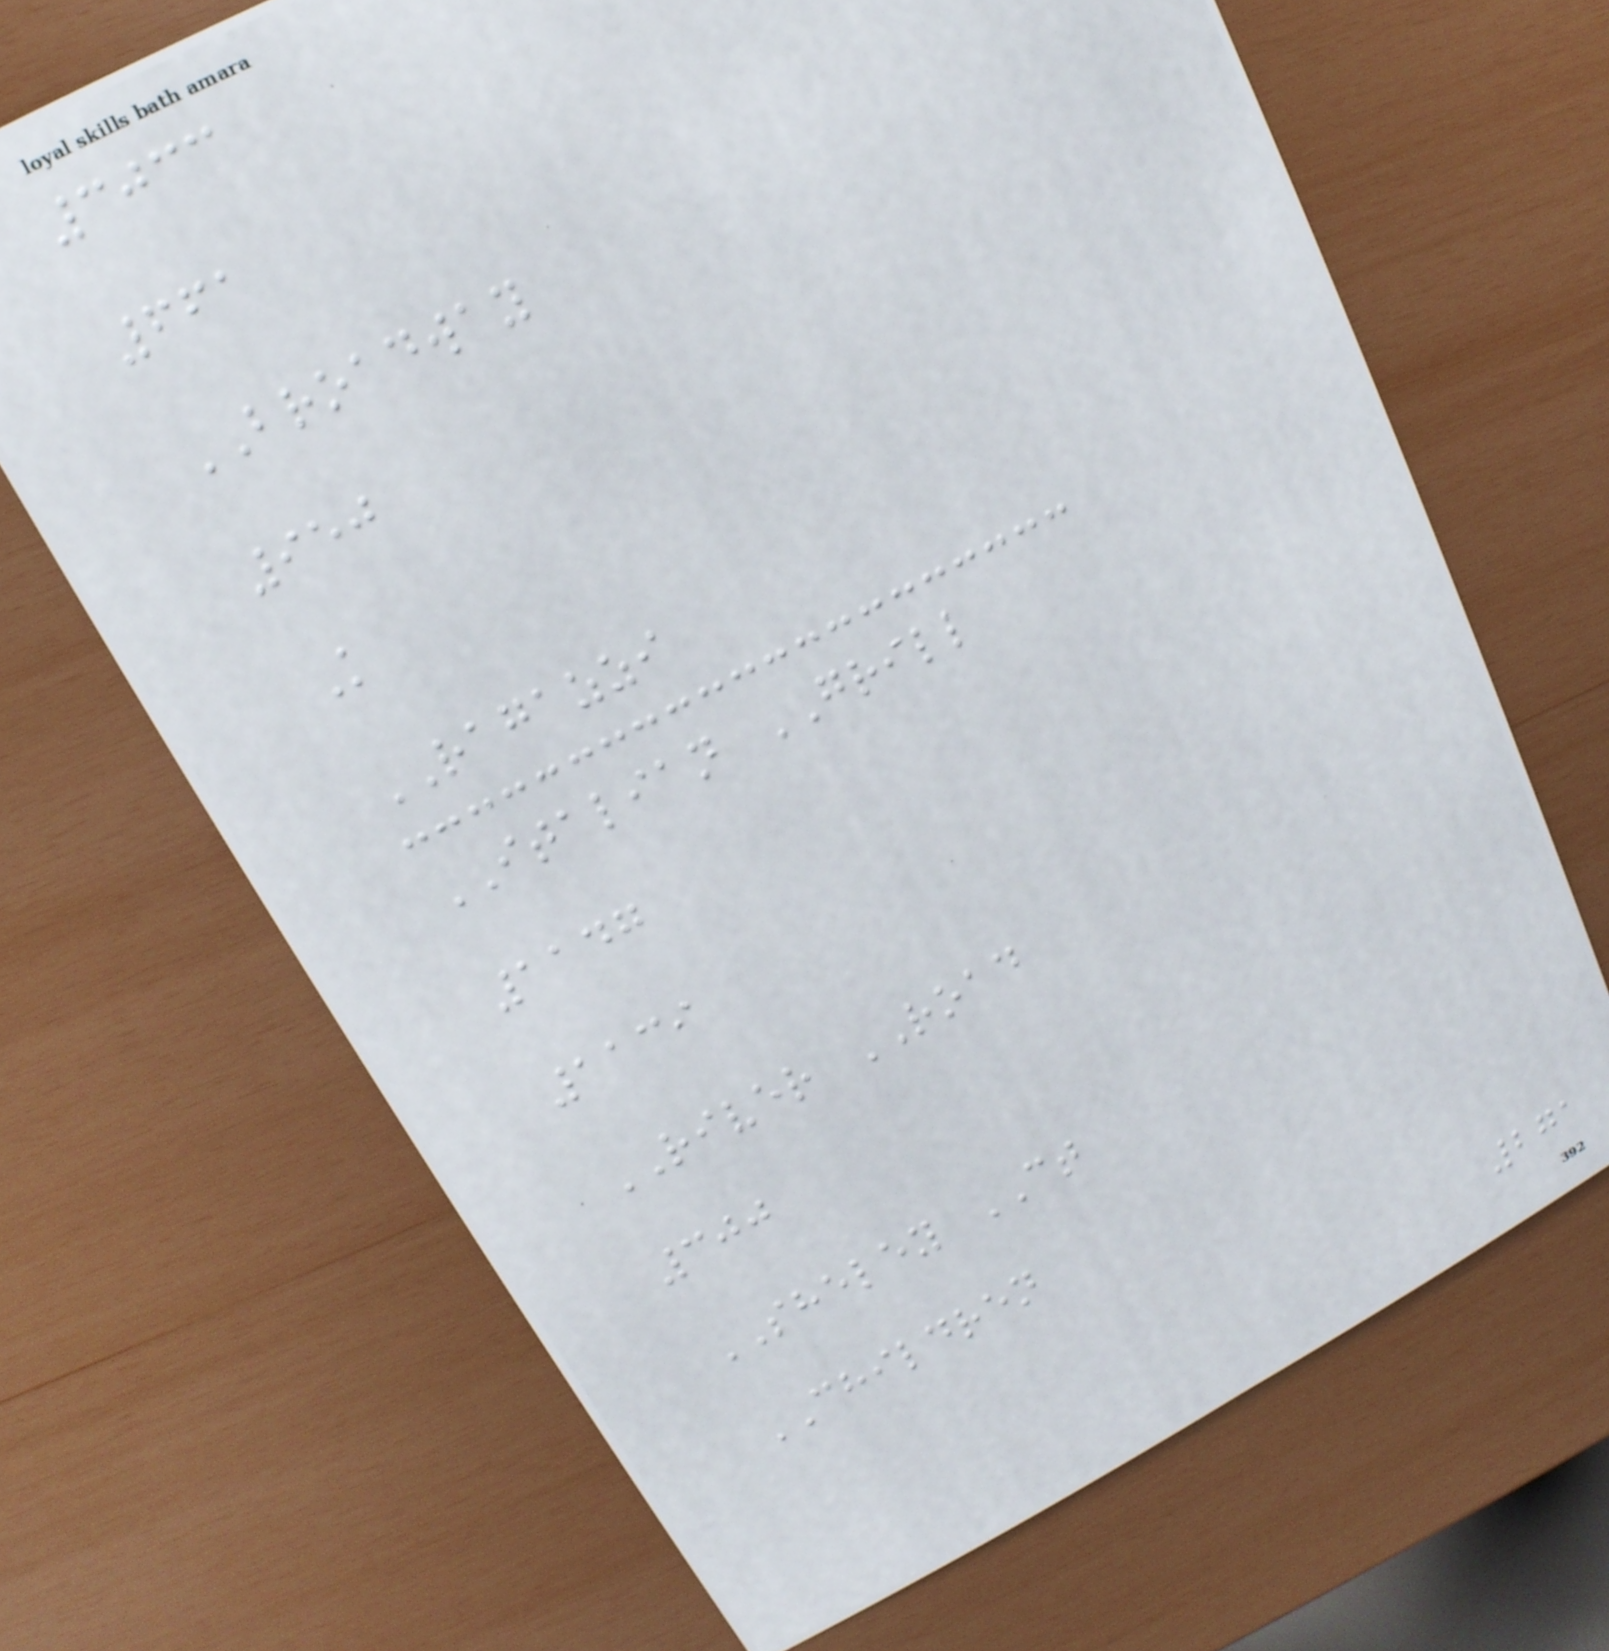3033
661
BROADWAY
950
K
RAGAZZI
ITALIAN GRILL
1147
1139
RIVER ROAD
300
SHELEY CT
CHILDREN
271
